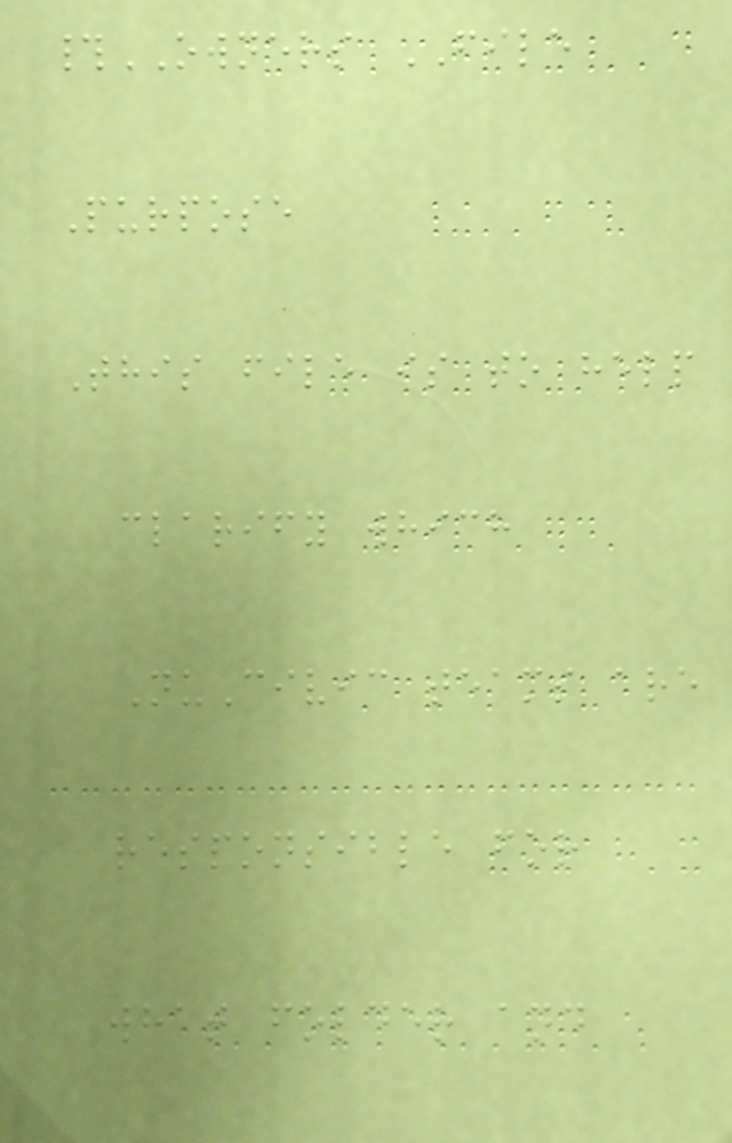#OWNERS FILE
Purpose
This file is to help
clarify which
NuCivic teams are
responsible for
what folder and
